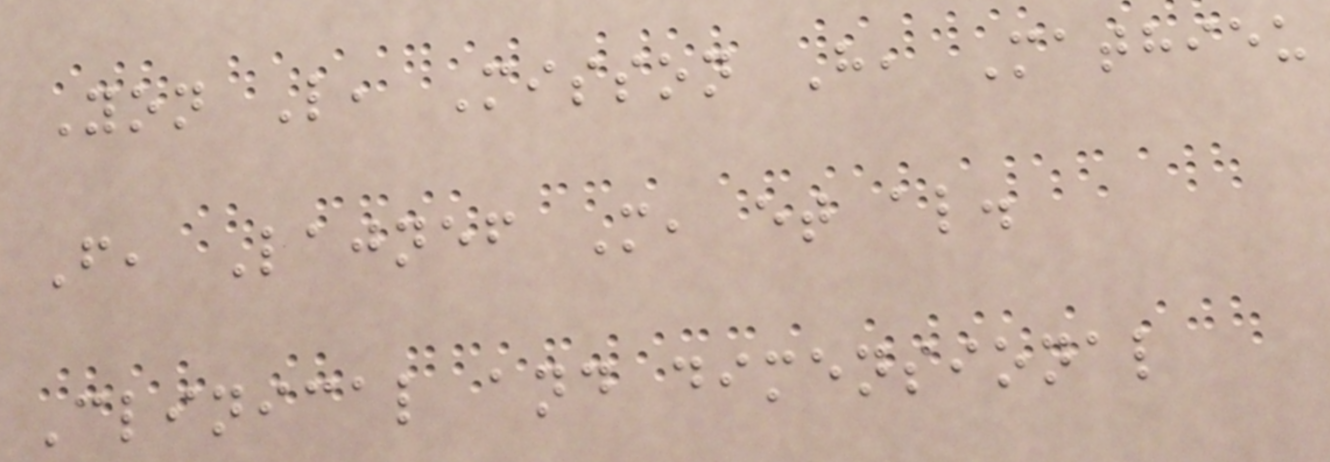Yon L, Misson H, Mathieu
F, Lajnef M, et al.
Clinical and dimensional
